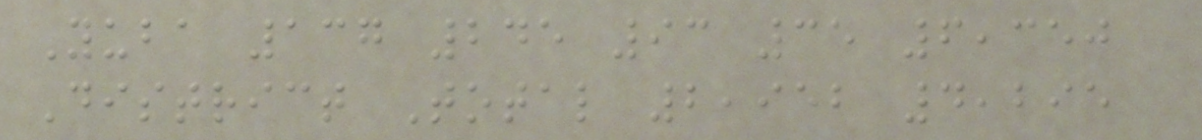Yuba 137 245 93 35 6,350
District Total 2,952 4,295
